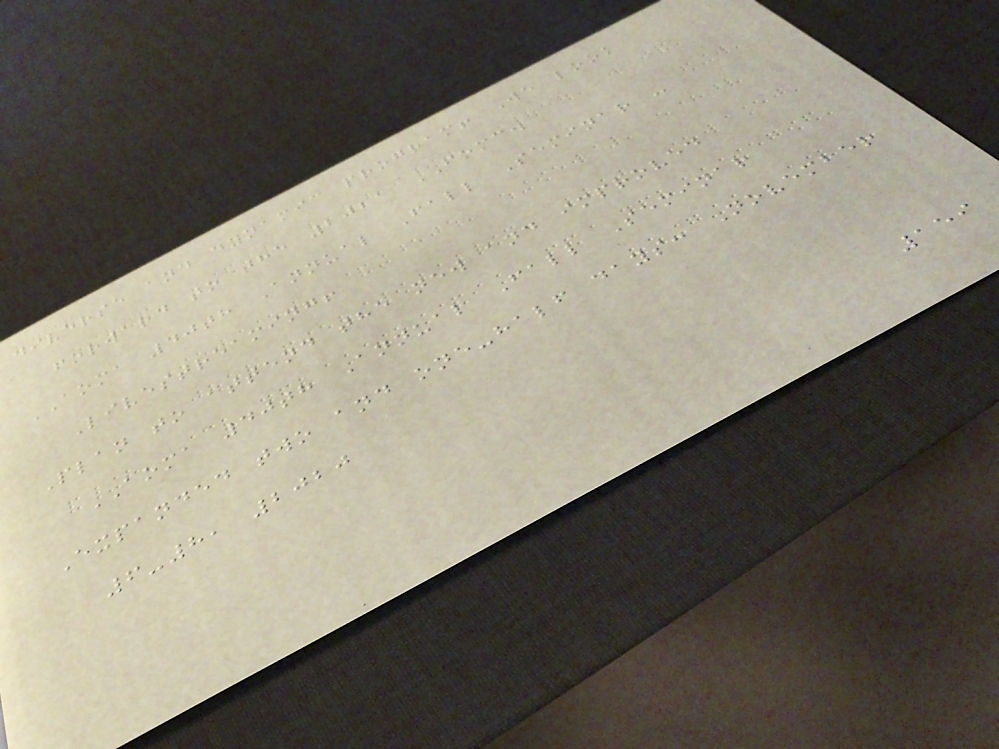diverse and dynamic program! We look
forward to the 2021 FOMC.
AOMA 40th Annual Fall Seminar -
Livestreaming!
Plan to attend the new and improved
AOMA 40th Annual Fall Seminar
Expanded two and one-half days: November
6-8, 2020
159
